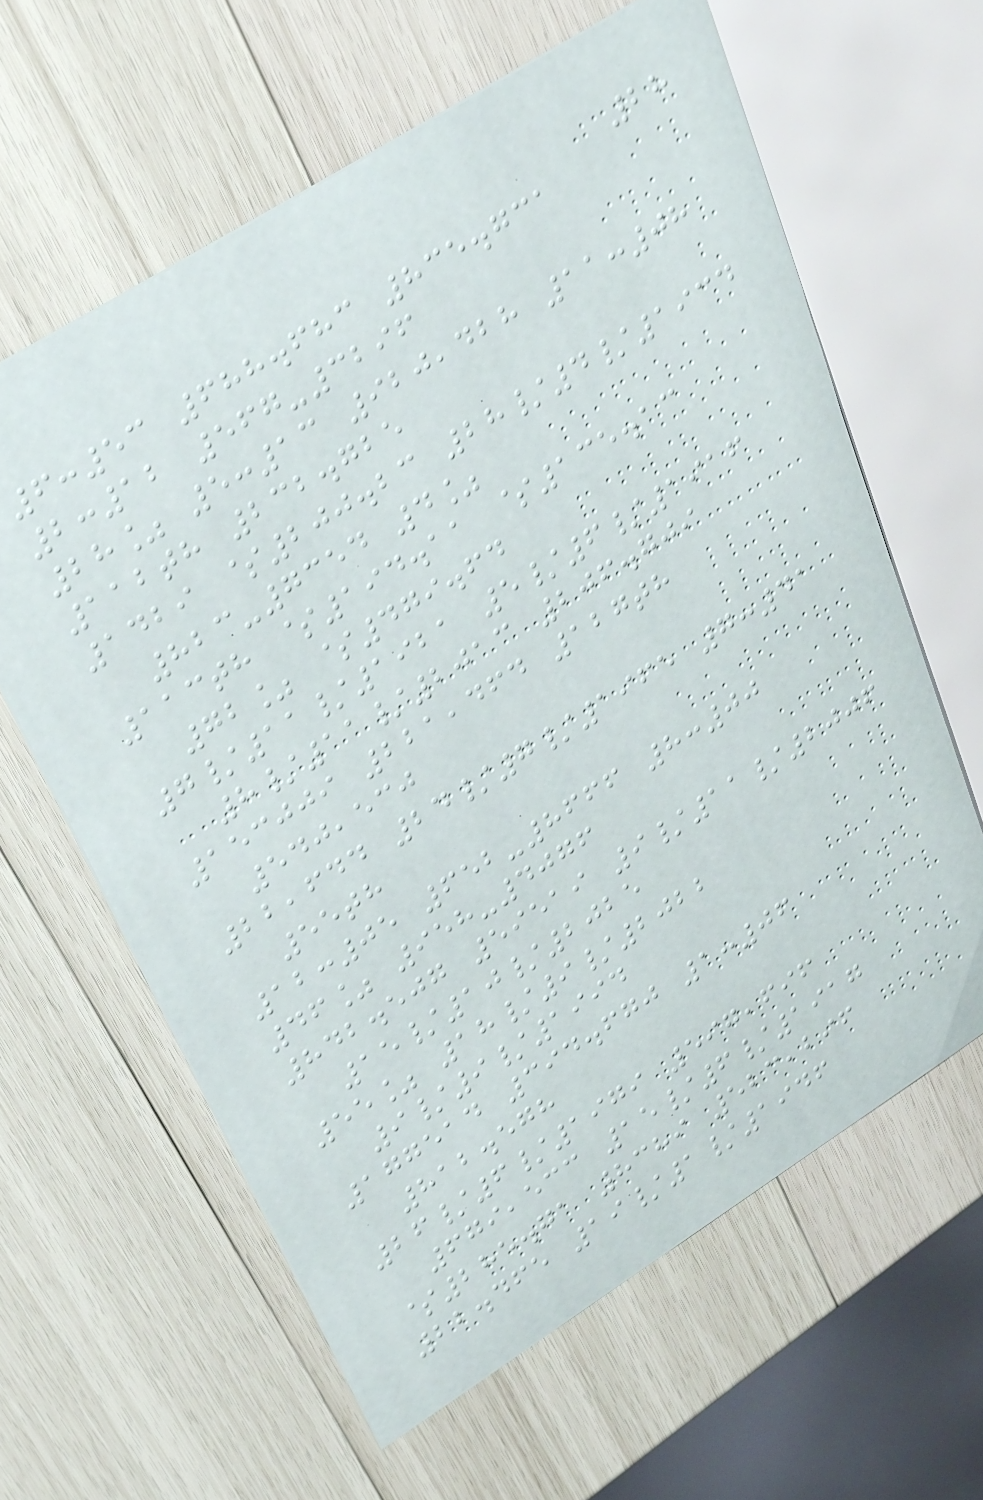28
6:53 688.683 835.731
2:12 567-3296
28% 5:13 920,428 11:08
112th 232.725
1429 $200.23 28/4/1934
823-7354 4%
113th $194.11 $135.13
72% $479.64
7/11/1921 5/6/1916
8/11/2013 206.709
153009 221,464 127th
540,530
22,644 24/7/1965 7:41
55th
12:05 652-8666 8:00
46% 958-4076
842.507 59519 9/11/2006
15/10/2025
55% 18/9/2022
9/9/1994
177514 394.670 1:06
812.578
26/6/1979 597,696
679,533 15/6/1917
$285.71 8389 523,296
22.465 19/1/1946
